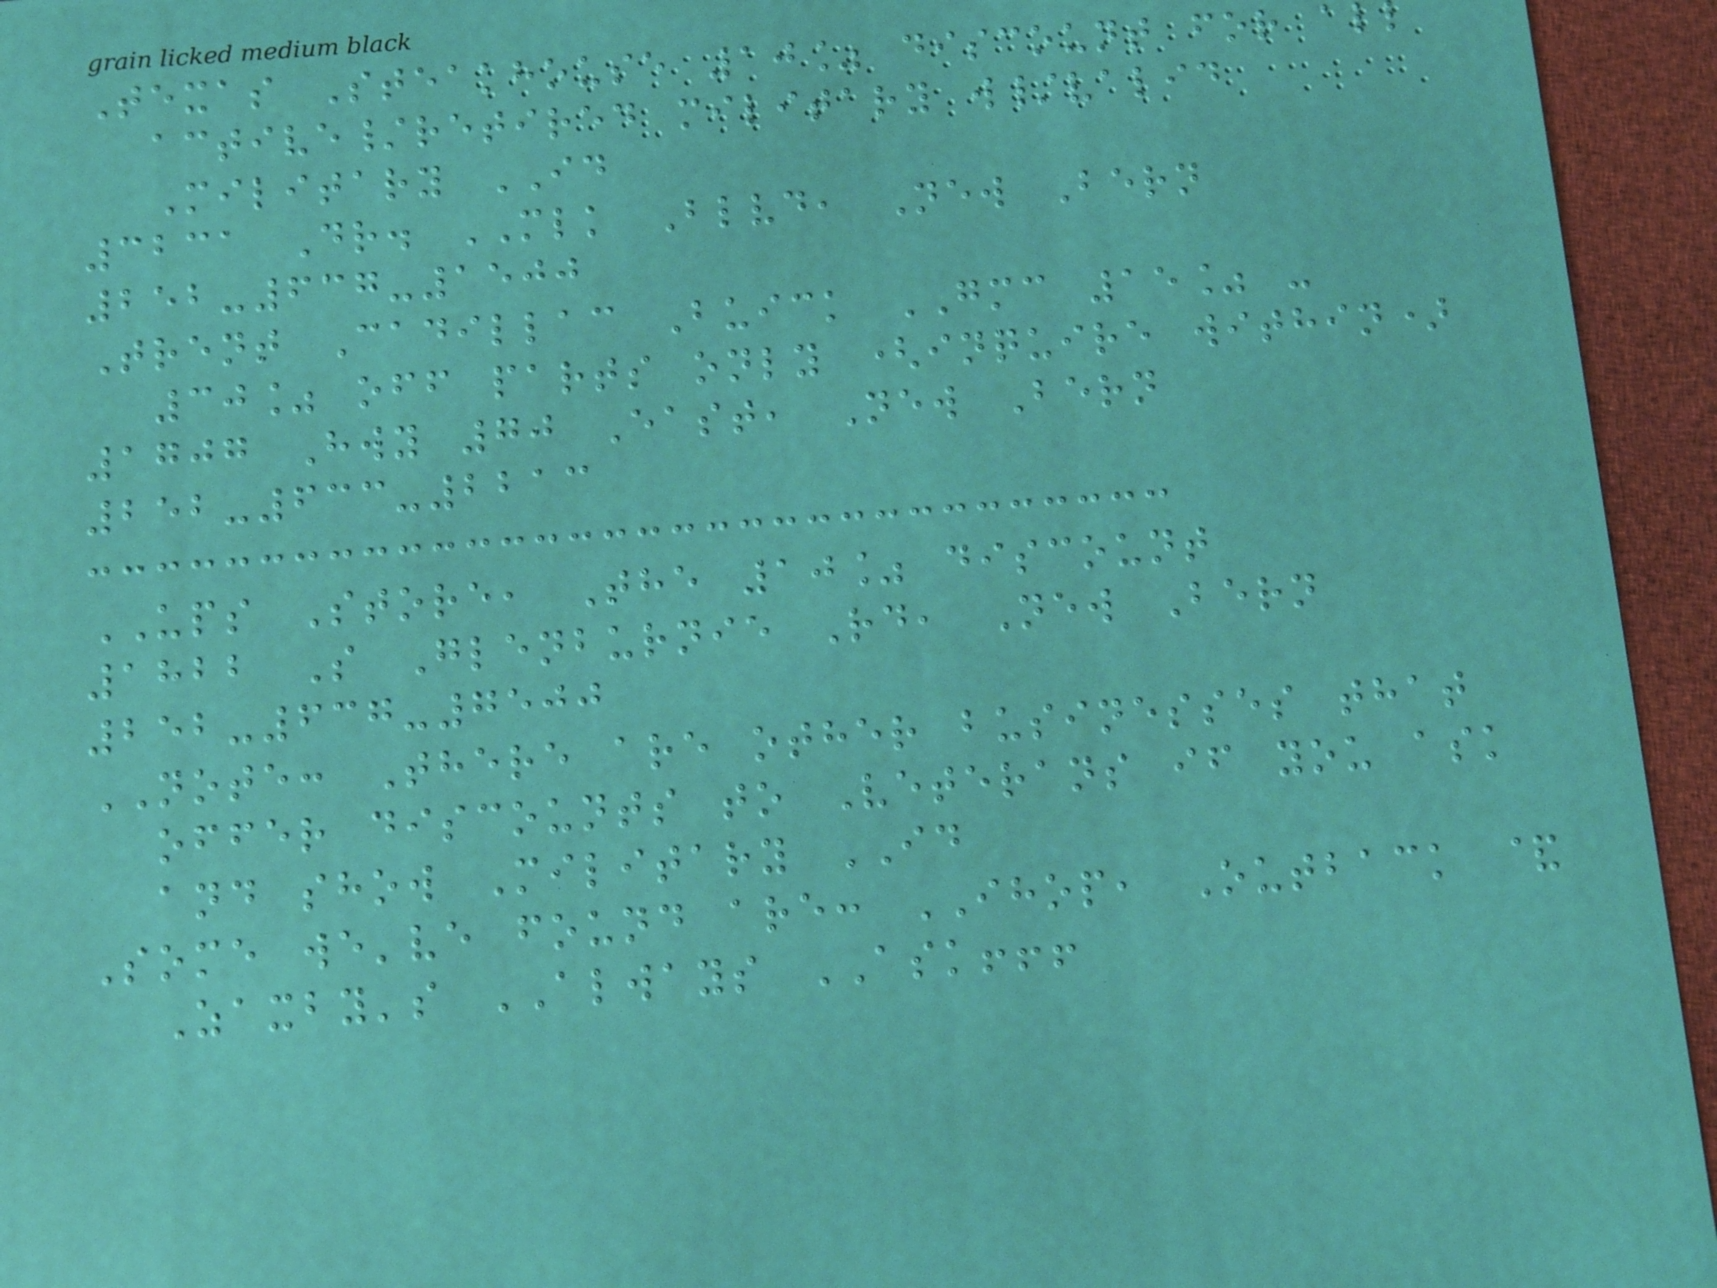Texas Steakhouse 10% discount for a
active/retired military w/valid
Military ID
3231 Dr. MLK Blvd, New Bern
252-637-1500
Trent Cadillac Buick GMC 15% -
30% off parts only (inquire within)
1707 Hwy 70 East, New Bern
252-633-2213
UPS Store, The 10% discount
1822 S Glenburnie Rd, New Bern
252-637-7500
NOTE: There are other businesses that
offer discounts to Veterans if you ask
and show Military ID
Some we've found are: IHOP, Outback &
Zaxby's ALWAYS ASK!!!
